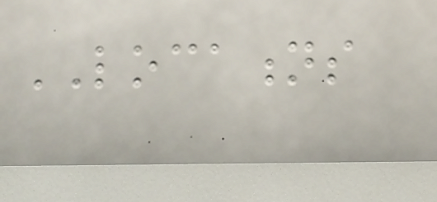LOCATIONS
